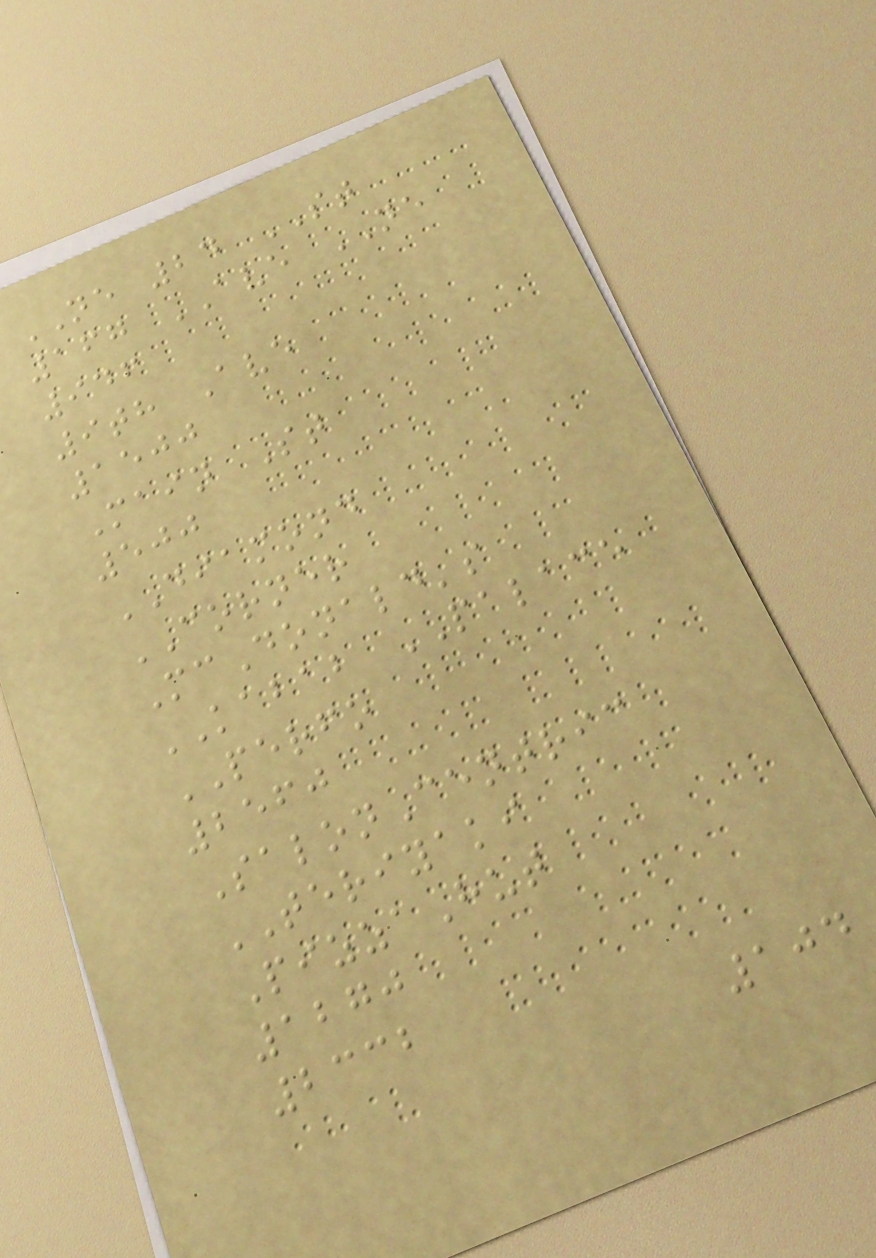NE 24 ST
167 AVE NE
946
9th Ave
1500
Main St
500
DIAMOND
CORNER
McDonald's
KABAB PALACE
PERFO
2560
SalonCentric
TERIYAKI
PizzaHut
1270
2332
104
